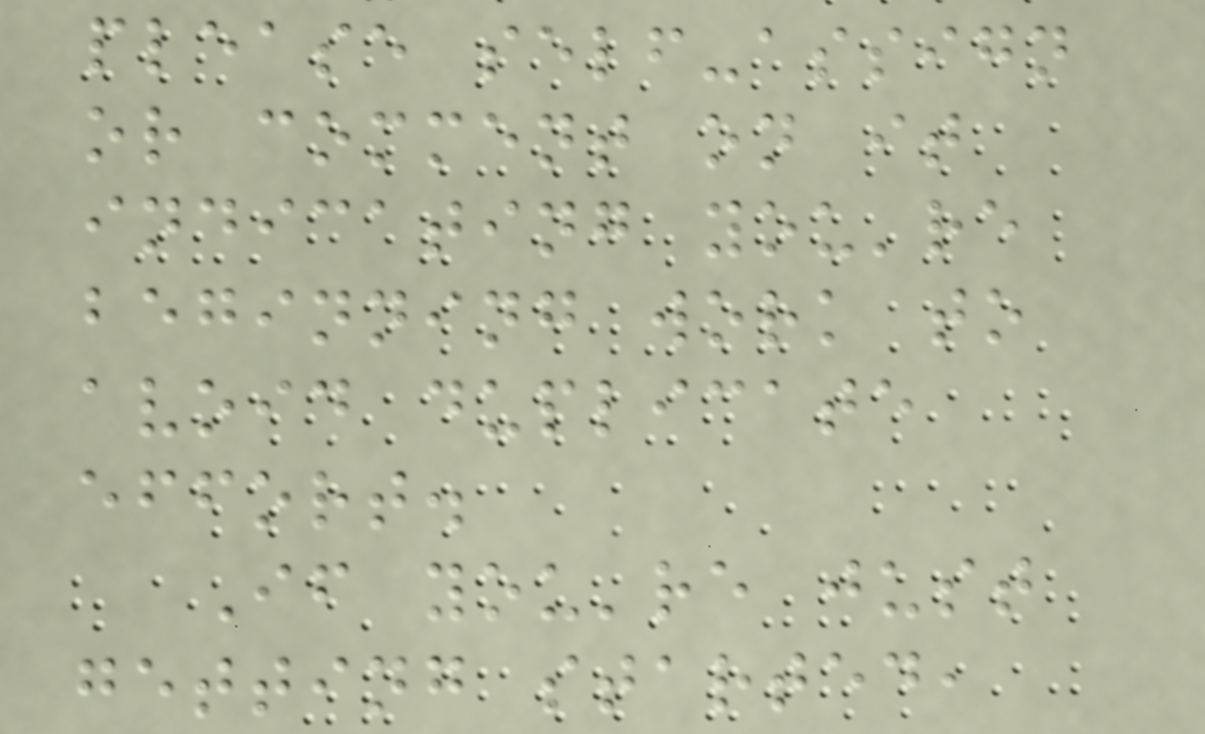please self-assign
or comment on it
indicating you're
beginning work to
avoid duplicate
effort.
If you're just
getting started,
